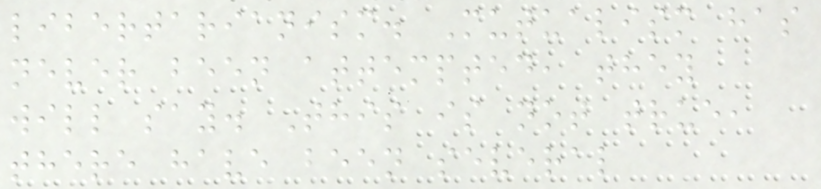libertarianism. Mutualism has
never been attempted, they
will say. This is not true,
there have been several
